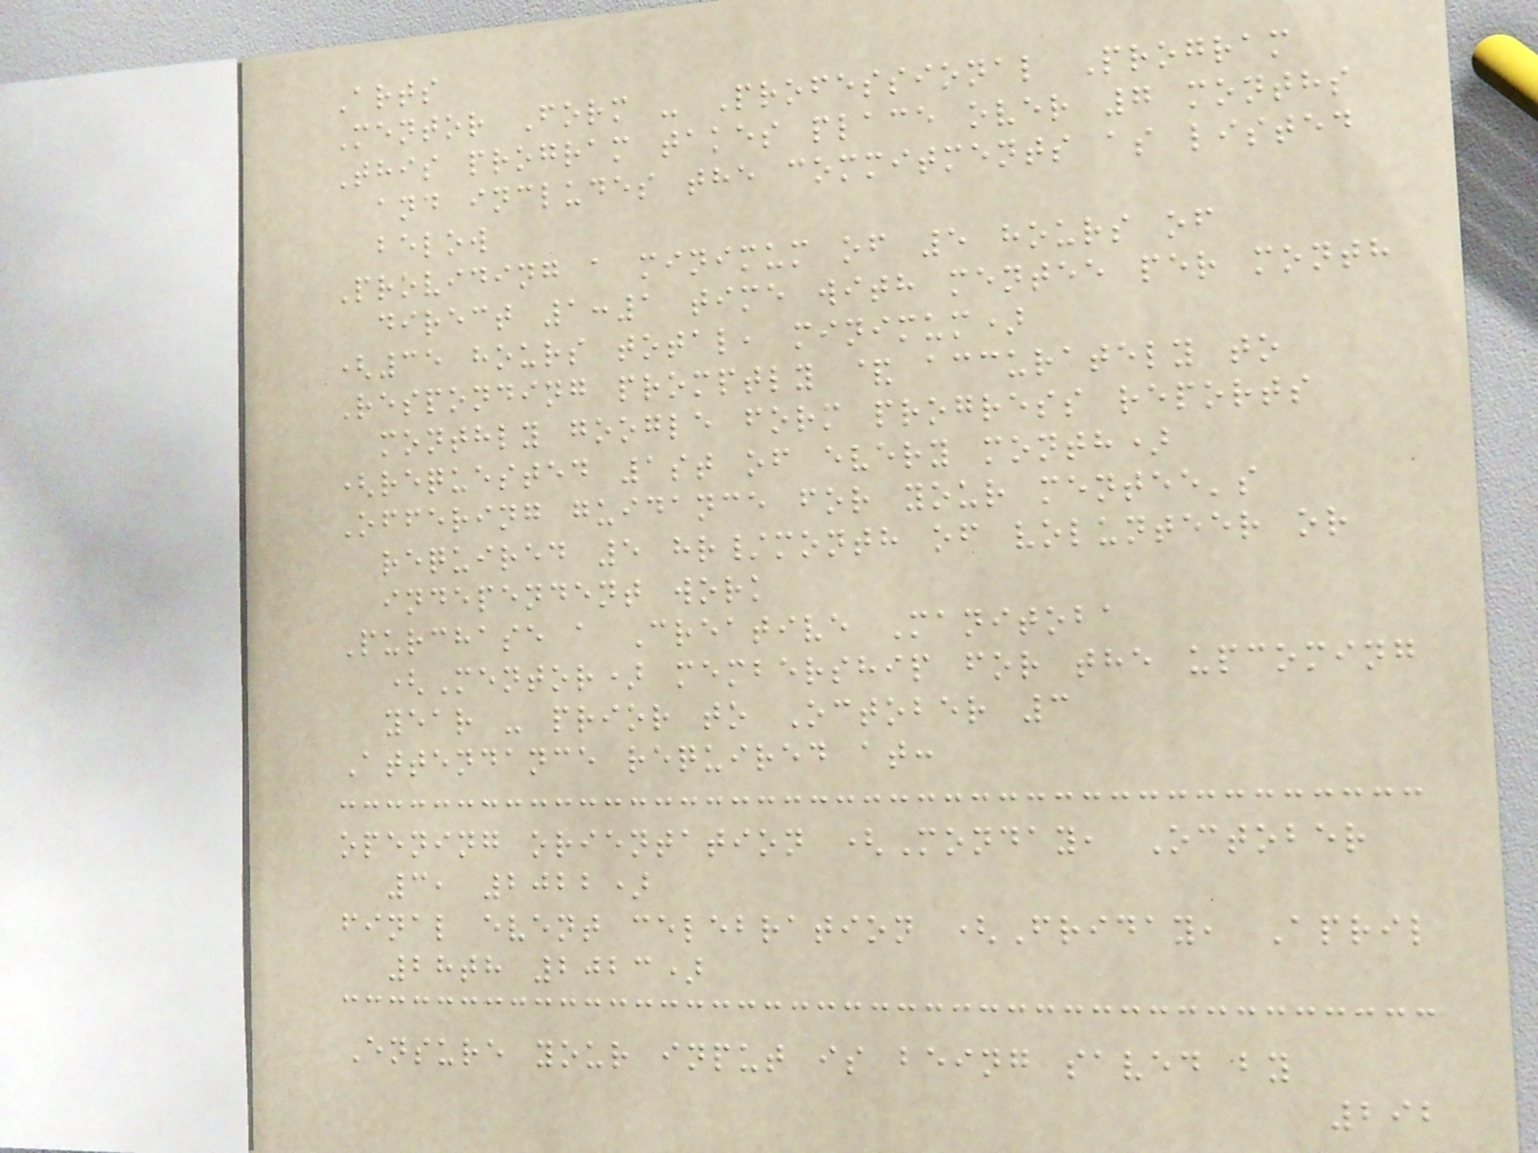Arts
Mentor Form - Professional Program
This program takes place over 7 months
and includes the commitments as listed
below
Providing a minimum of 5 hours of
direct 1:1 time with mentee per month
(35 hours total, minimum)
Responding promptly & accurately to
monthly google form progress reports
(requested 1st of every month)
Offering guidance for your mentee's
required 5 hr/month of volunteer or
independent work
Purchase a Creative Manitoba
(Mentor) membership for the upcoming
year - prior to October 3
Attendance required at:
opening orientation (Monday, October
3, 2022)
final event celebration (Friday, April
28th 2023)
Ensure your input is being saved by
292
